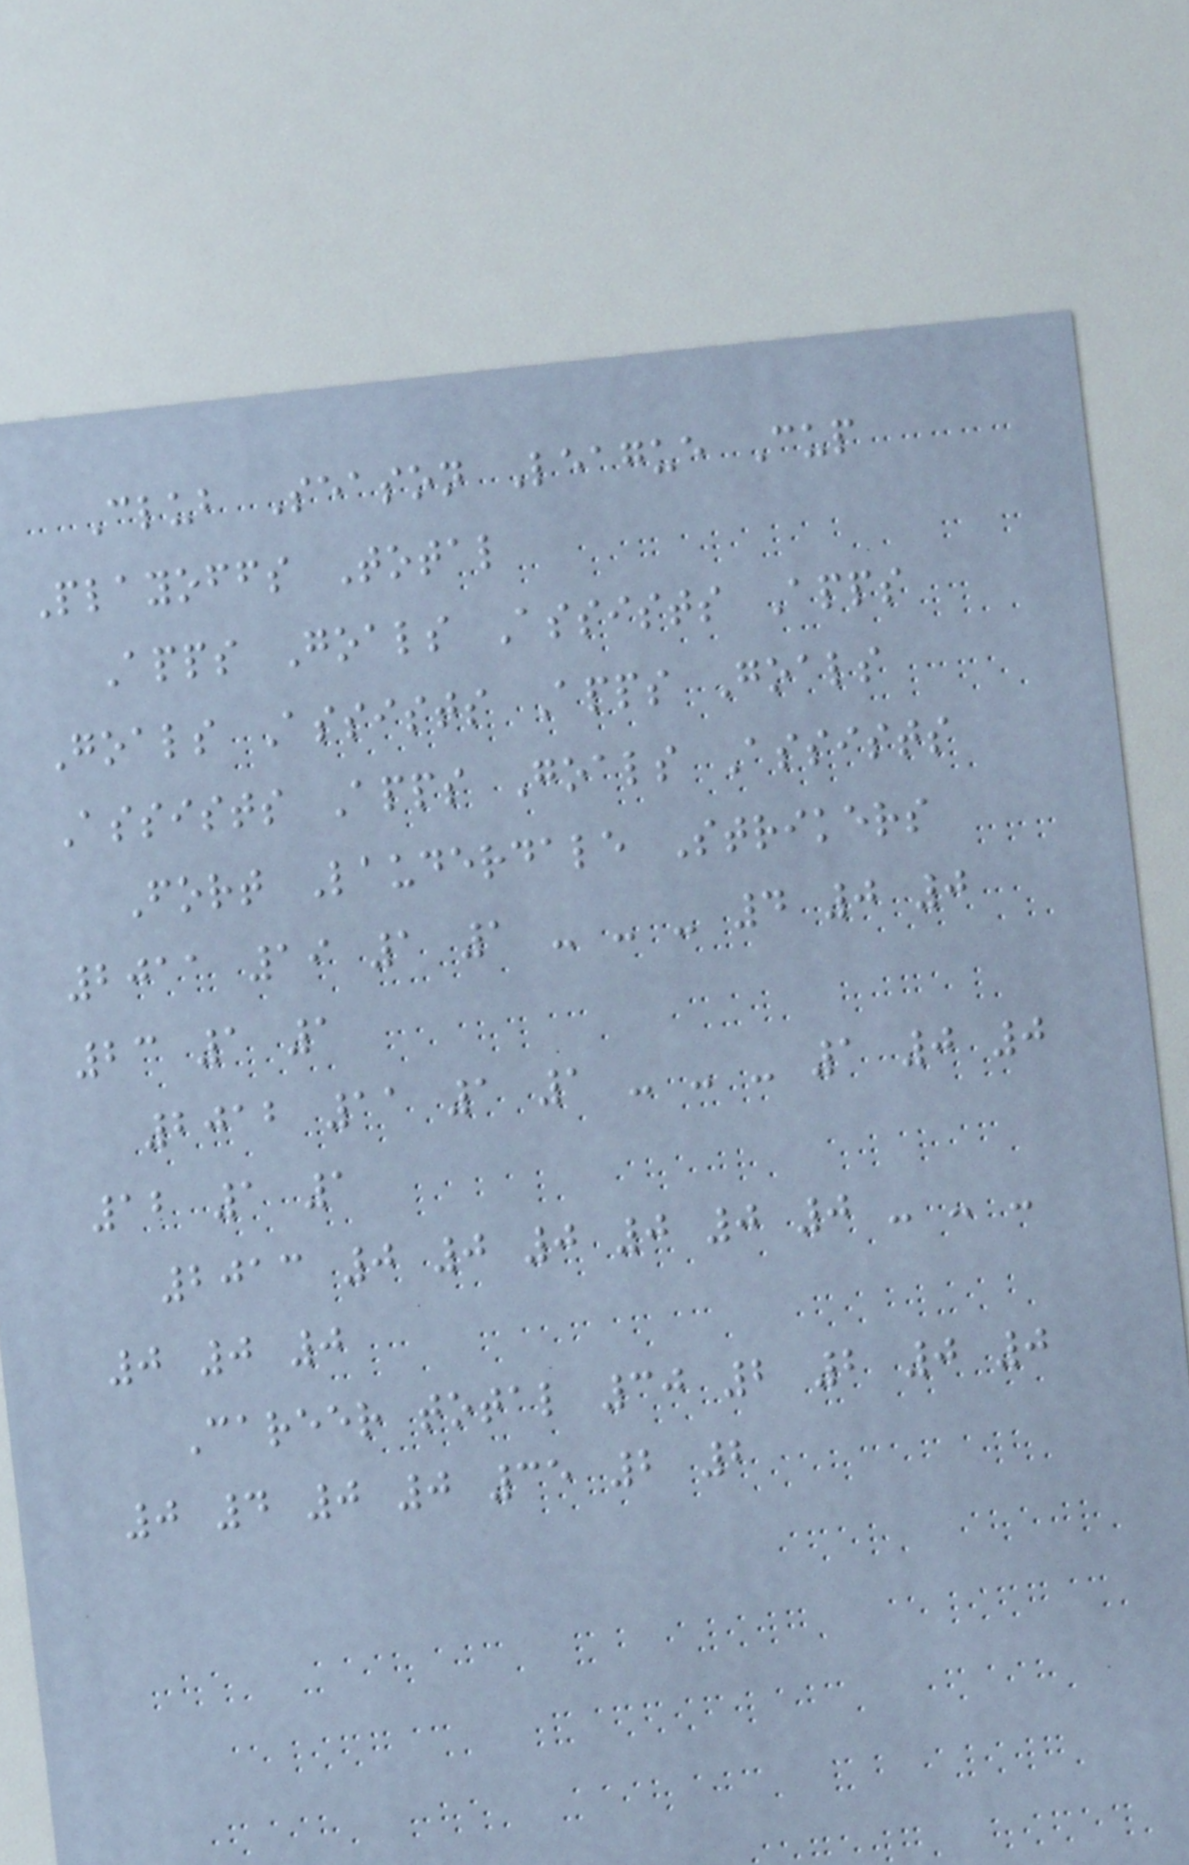Club Season League Cup
Playoffs Total
Apps Goals Assists Apps
Goals Assists Apps Goals
Assists Apps Goals Assists
Fort Lauderdale Strikers
2011 19 1 1 - - - 4 0 0
23 1 1
2012 11 1 1 - - - 1 0 0
12 1 1
2013 0 0 0 0 0 0 - - -
0 0 0
Career total 30 2 2 0 0
0 4 0 0 35 2 2
